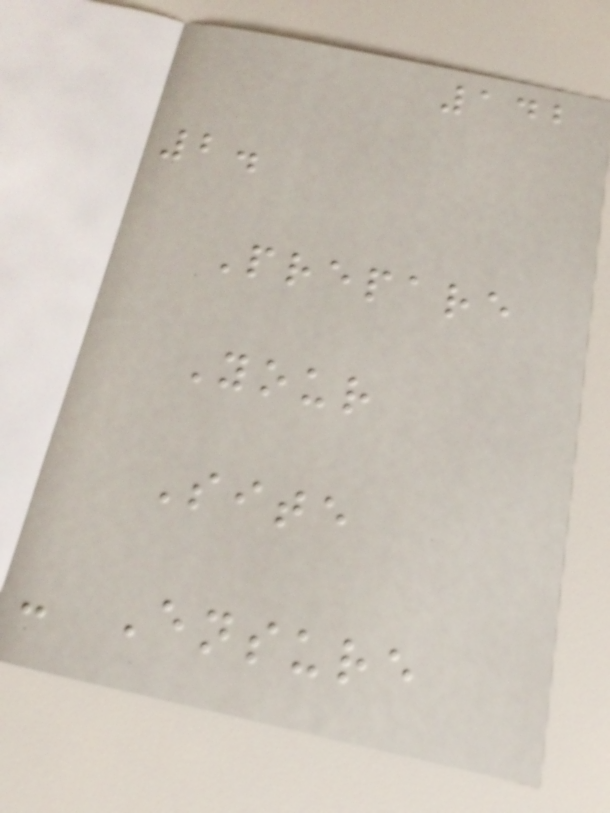142
2.
Prepare
Your
Site
- Ensure
